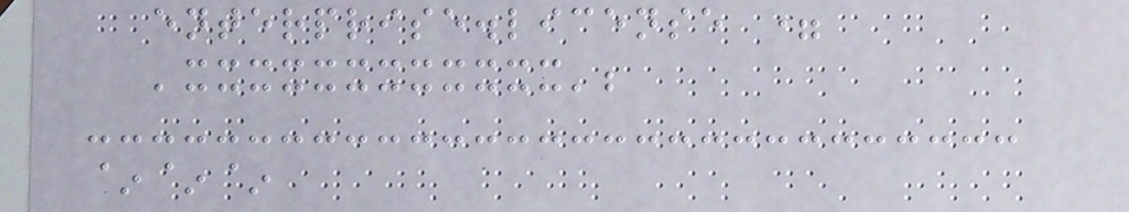enterprise.license =
'xxxxxxxxxxxx';
~~~
